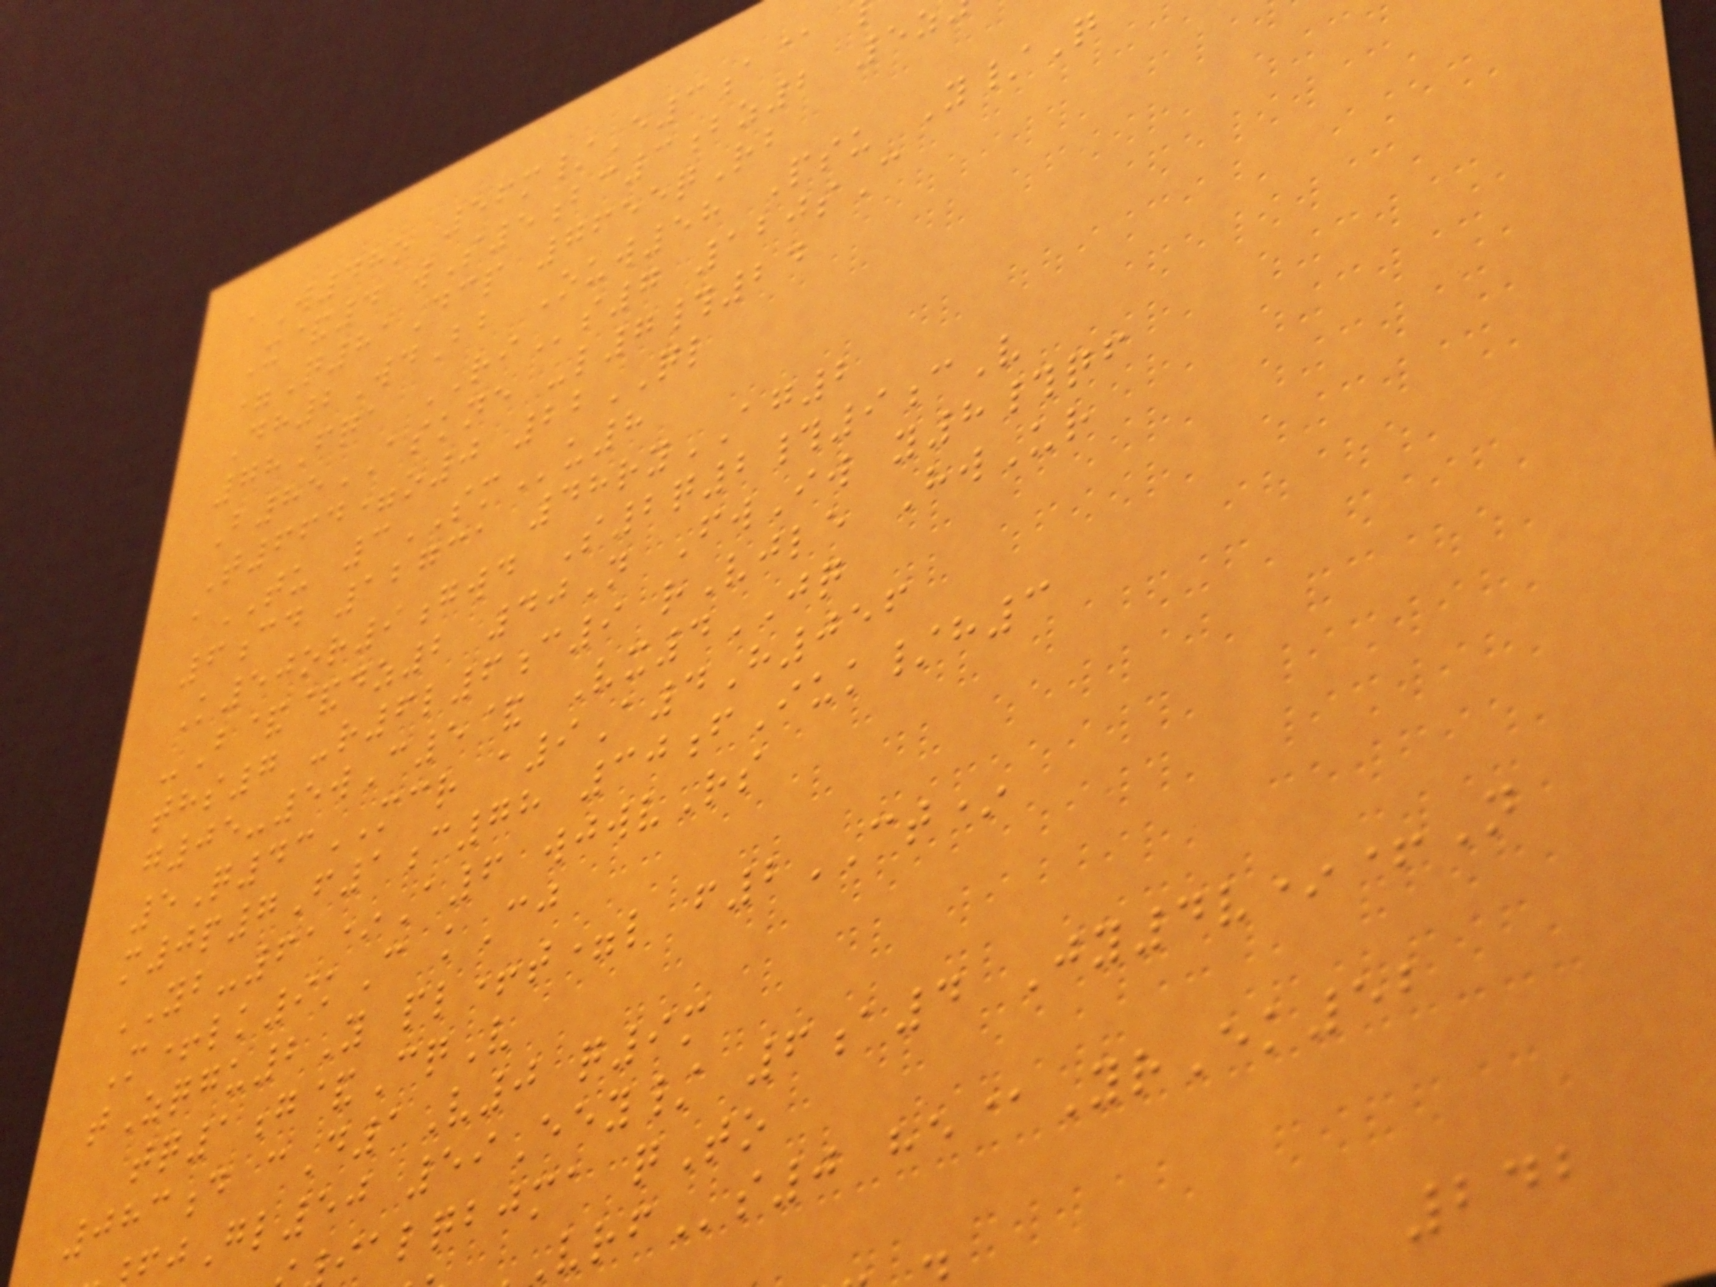aW48o 56m/E3a@
X&4 wS5bc3bz2 5z
=Q81Dcp 7655qRb
Dh2WdBb Ouw58 Psu Y/Q
78Fqa RIs7 120sC
B85ASKNE -l7#24
T664=o0 22QL
aTU 3SMu8
6cd 12731 48ryAG2
K50or9gwd S2q2#9cV
-B&&dz2 40N FwIw y8#qf
ths7 -r6l6c9 rVjle HwUr
g05-5wC5& Vx4JQ
5Q43MCR a9A4H056
m0p7F1c78 30fIuk/h3
YB-61*A6 wjwvRs
M+lk9kC kCj
tZqgu2Y pl+t=l f2CT*
tq1g&CqV
083d cD1V0 q9m
Gl50 59Eey/ 6a4 Jy4v*+N
ialqbjma qTo
s0 he@YrEk52
242
